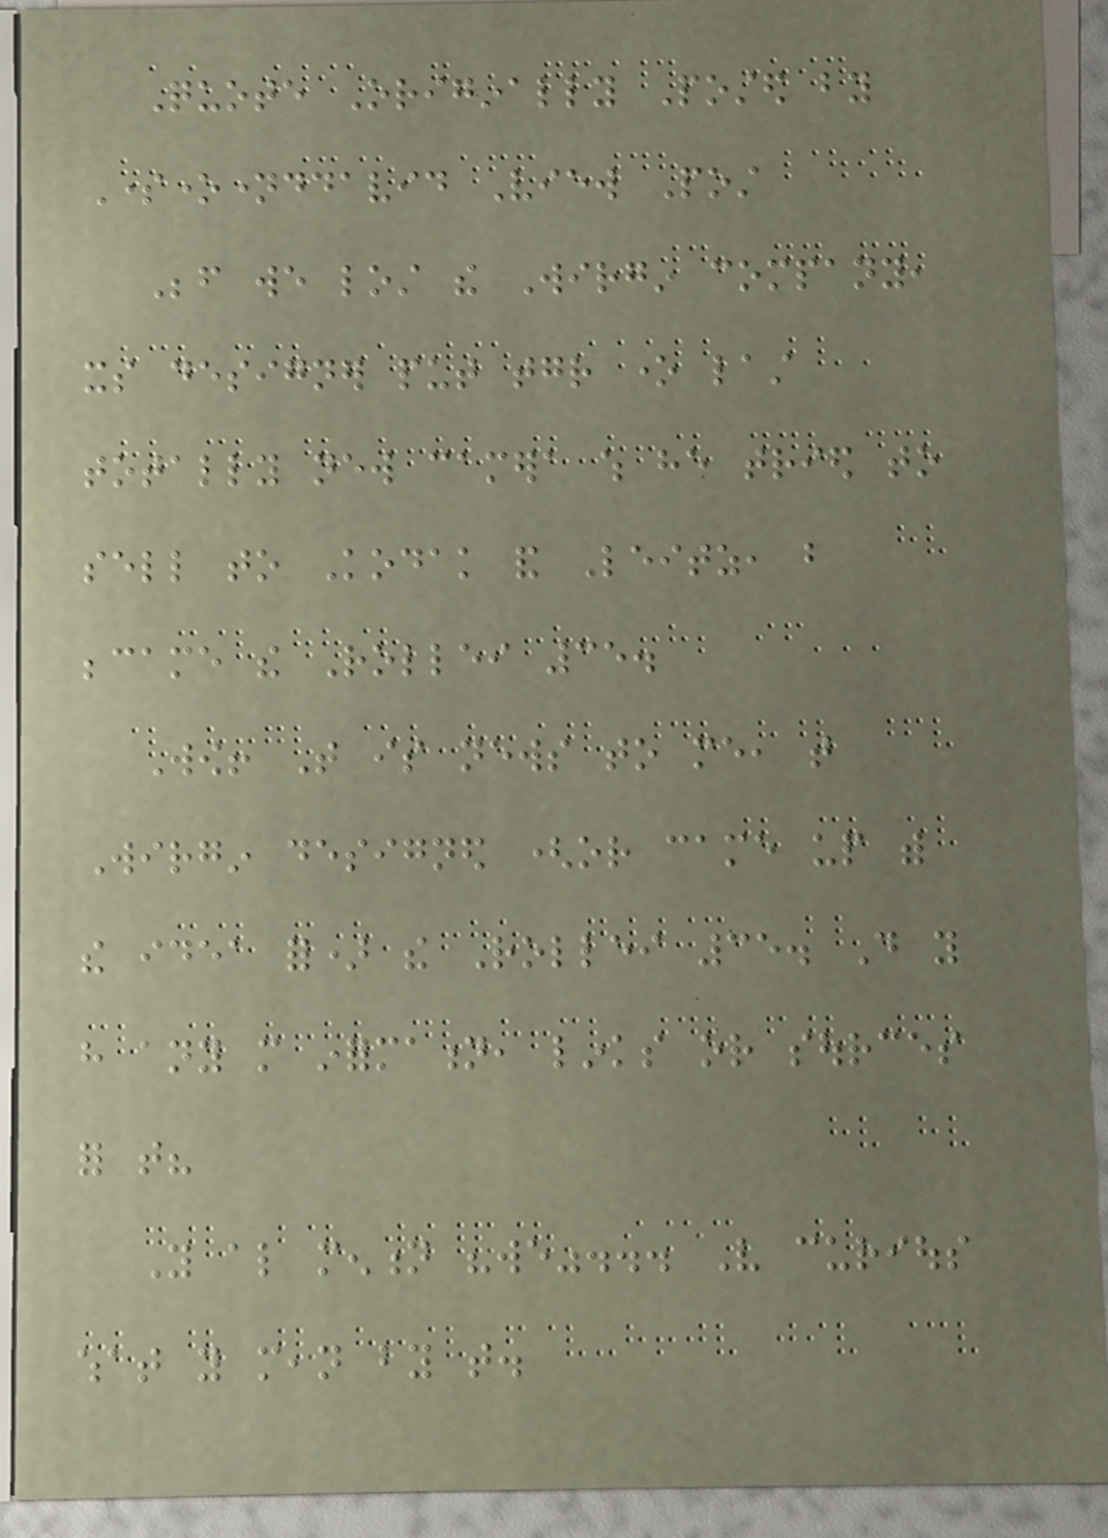Quote Originally Posted by
Someonenameddavid View Post
Before we lost the Wirgin company,
its designer put together one last
totally new camera which he tried to
sell to Kodak and Leitz, but
became the Rollei 35.
Wow! That is news to me, that
Wirgin designed (or came up with
the idea for) the Rollei 35. Do you
have any more information, links or sources
for that?
You also mention "we"... Very curious
what you mean by that.
